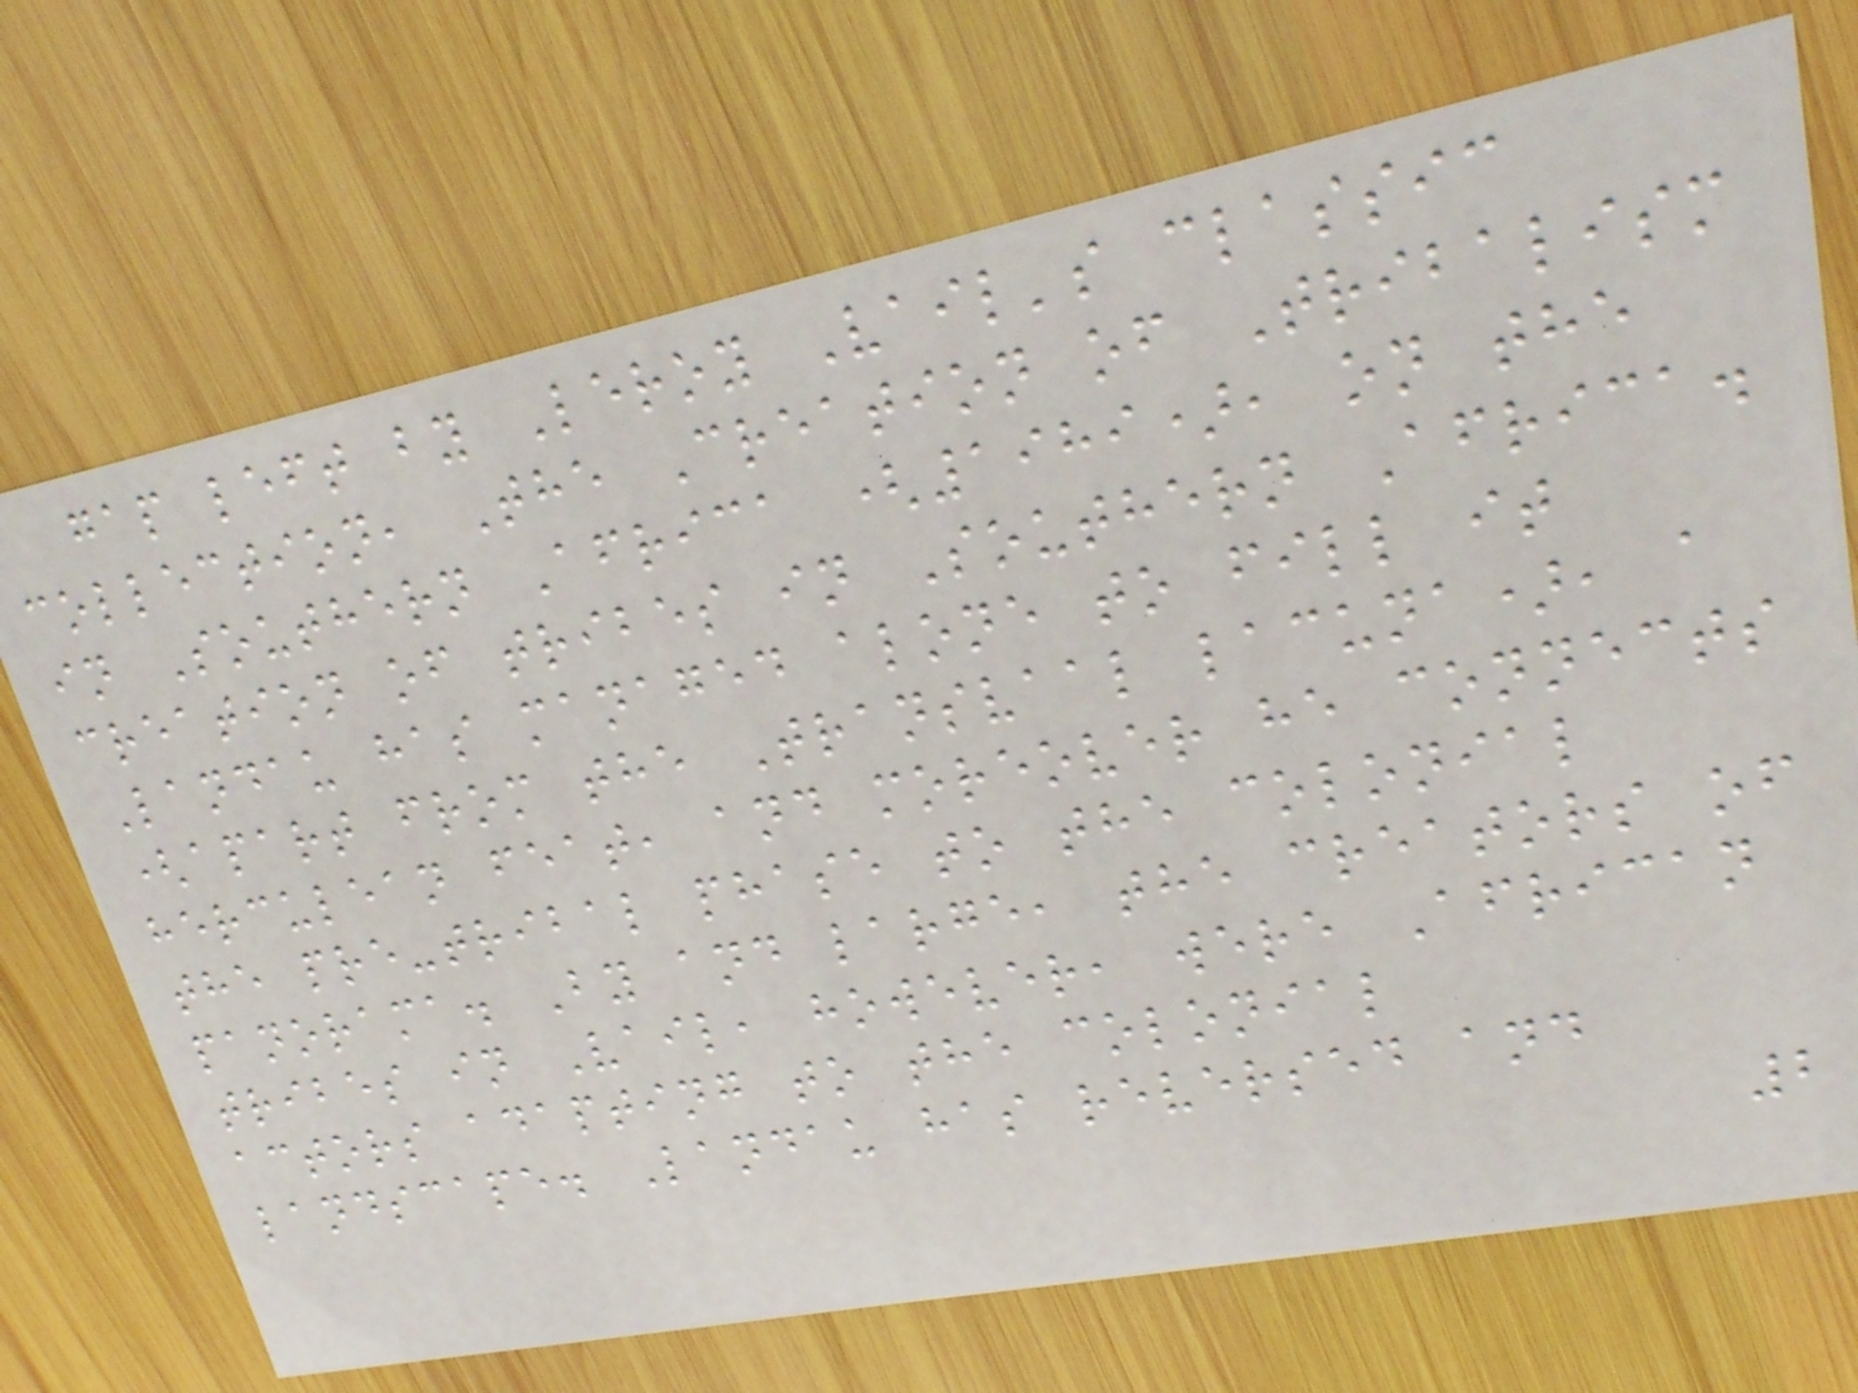gap left by Leroy Vail's classic
collection, The Creation of Tribalism
in Southern Africa (1989), on the
creation of tribes in Southern Africa.
Landau has managed alone to fill it
(apart from the Transvaal lacuna), a
herculean feat, and moreover he connects
the pre-tribal phase to the colonial
panorama. By and large, the creators of
tribes in Vail, however, were African
actors adapting to the colonial
landscape. Landau has reversed and
2
